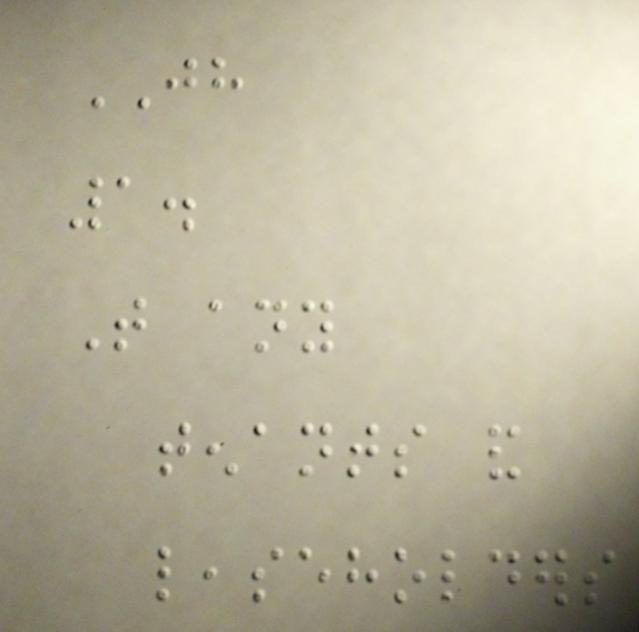JH
1.
That any
tenants and
leaseholders
